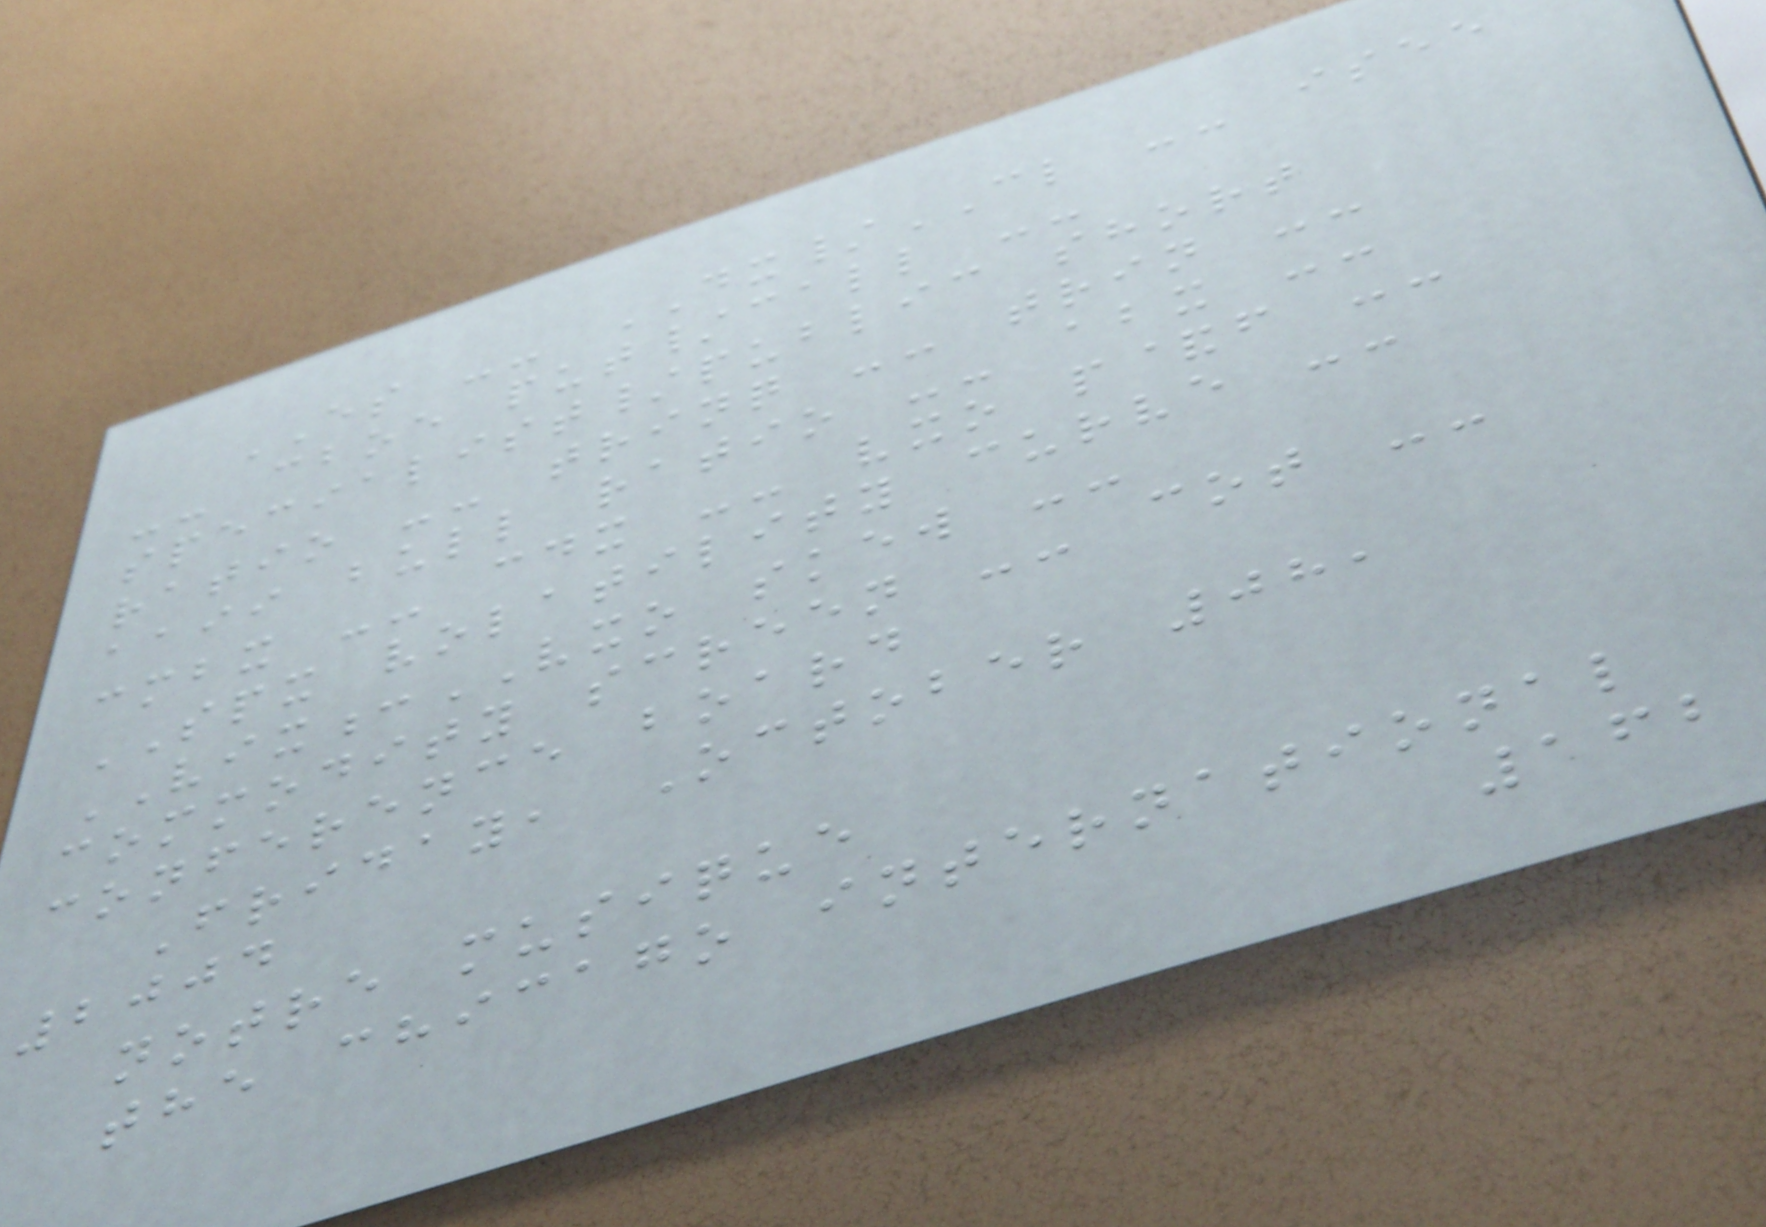ES -- DX/CL -- isee
-- cboe put/call --
specialist/public short
ratio -- trinq -- trin --
aaii bull ratio -- abx --
cmbx -- cdx -- vxo p&f --
SPX volatility curve --
VIX:VXO skew --
commodity screen -- cot --
conference board
Friday, October 08,
2004
notre musique
the chicago international
162
